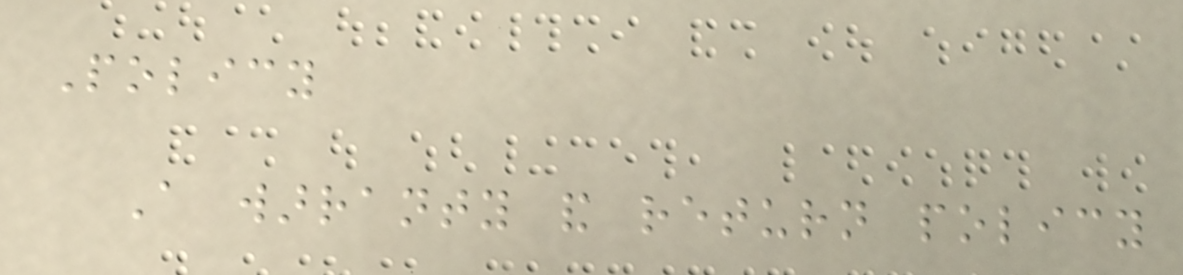Policy
A warranty and return policy
